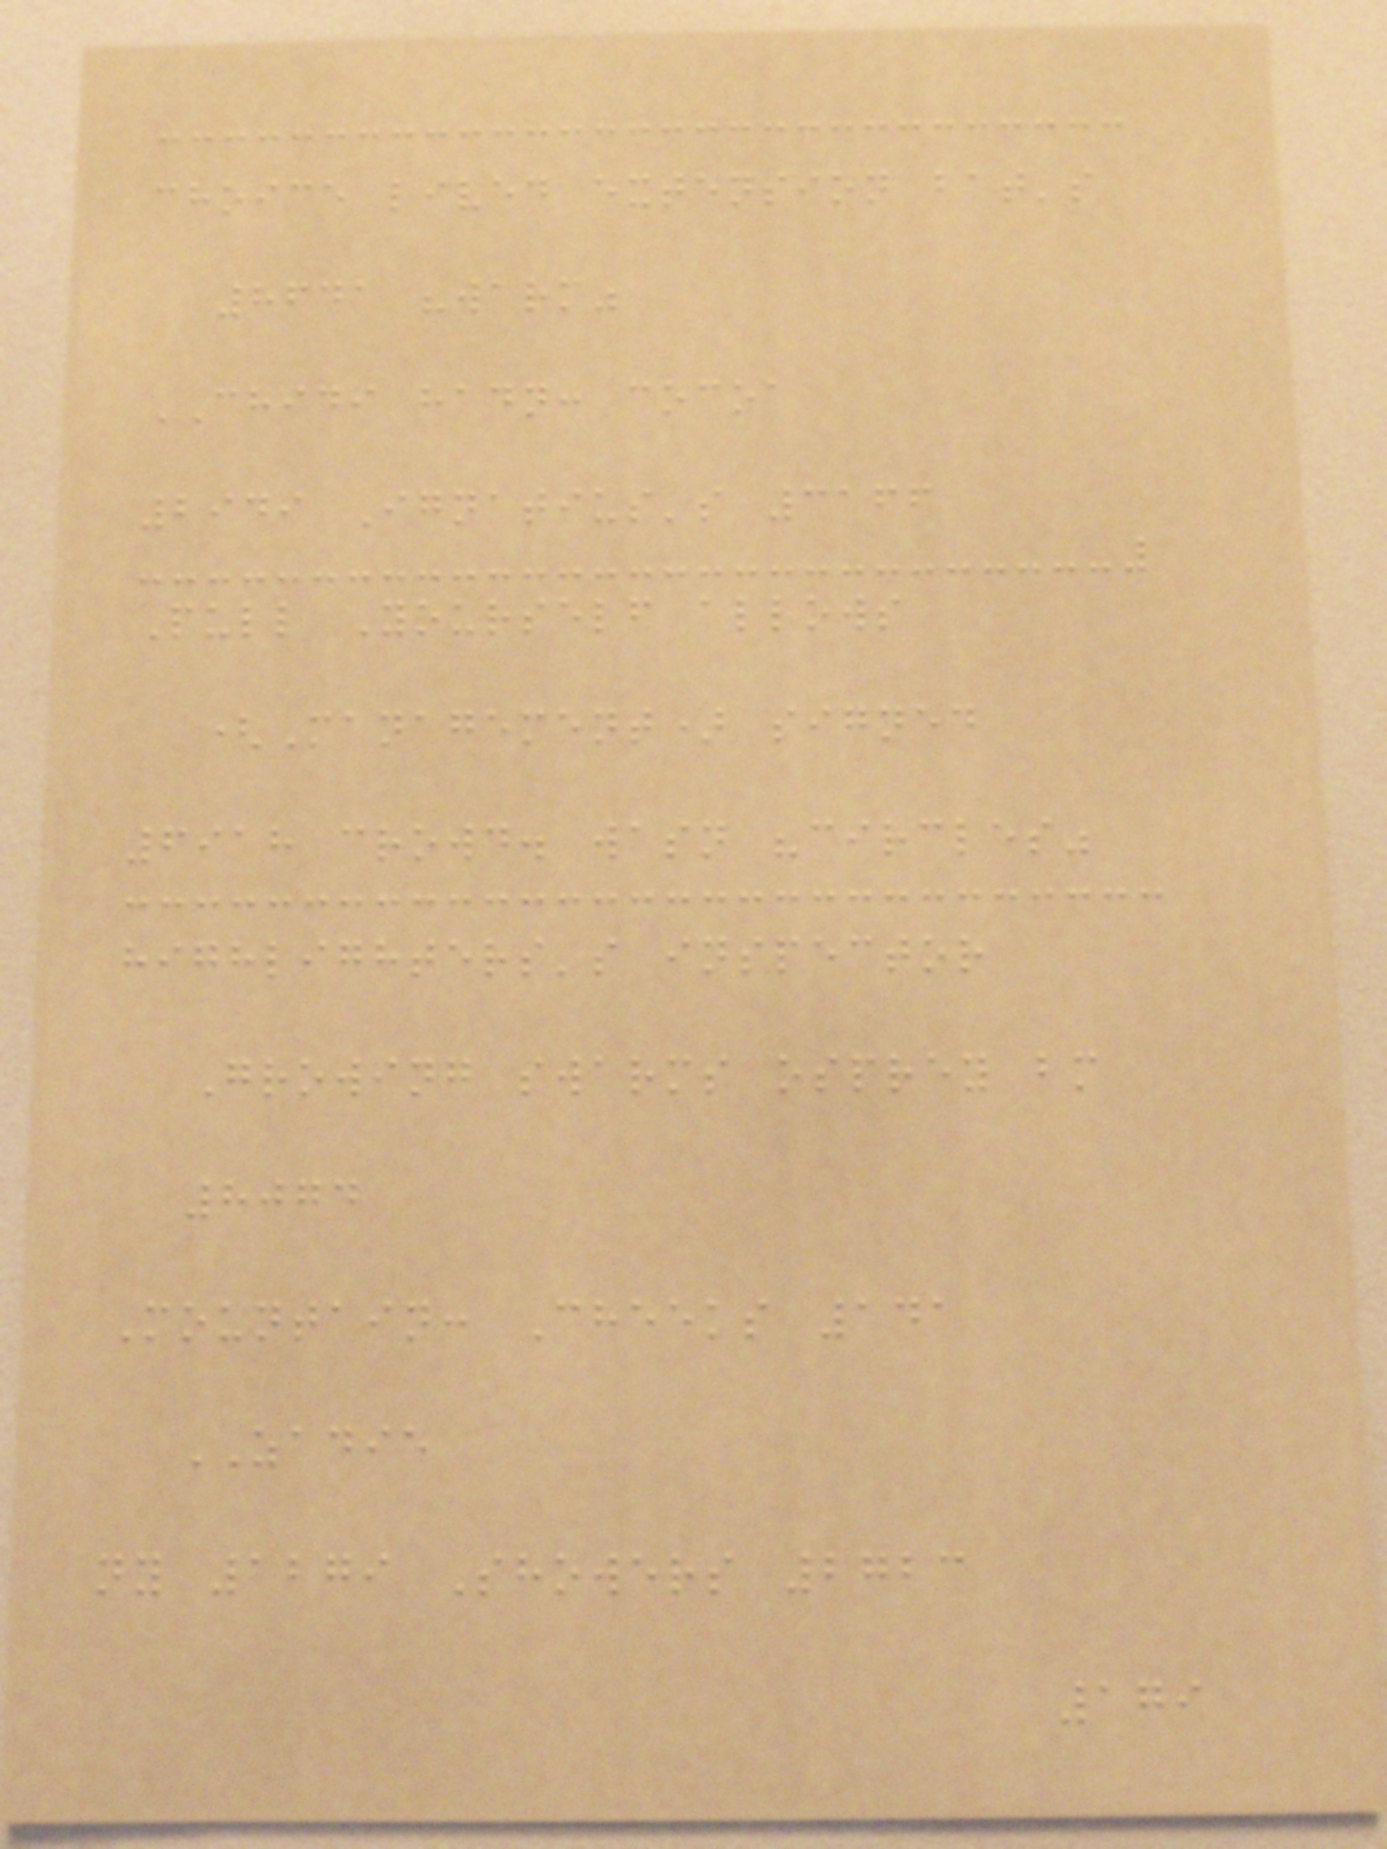choice lived extension bat's
8641 "warm"
CHIDI hadn: cocoa
2949 Ignatius's 3166
Pull Yourself allows
(Management) signed
6918 crowd. wasn "circles"
highlighters's inspector
Growing swarms osprey bm
8074
Mountain: Cheeks 141
ZADIE
ny 1279 Showers 2723
179
